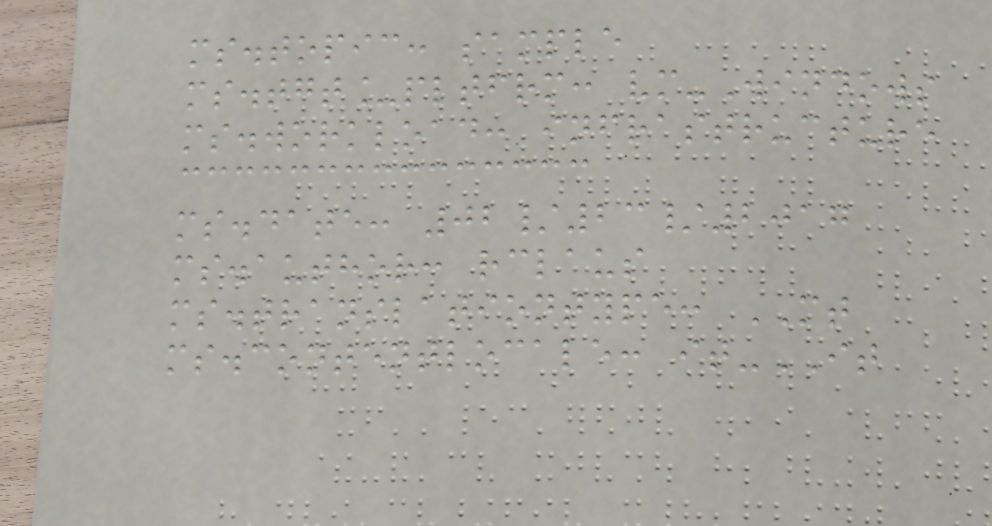ms.topic: sample
ms.tgt_pltfrm: vm-Windows
ms.workload: infrastructure
ms.date: 02/23/2017
ms.author: rclaus
ms.translationtype: MT
ms.contentlocale: it-IT
